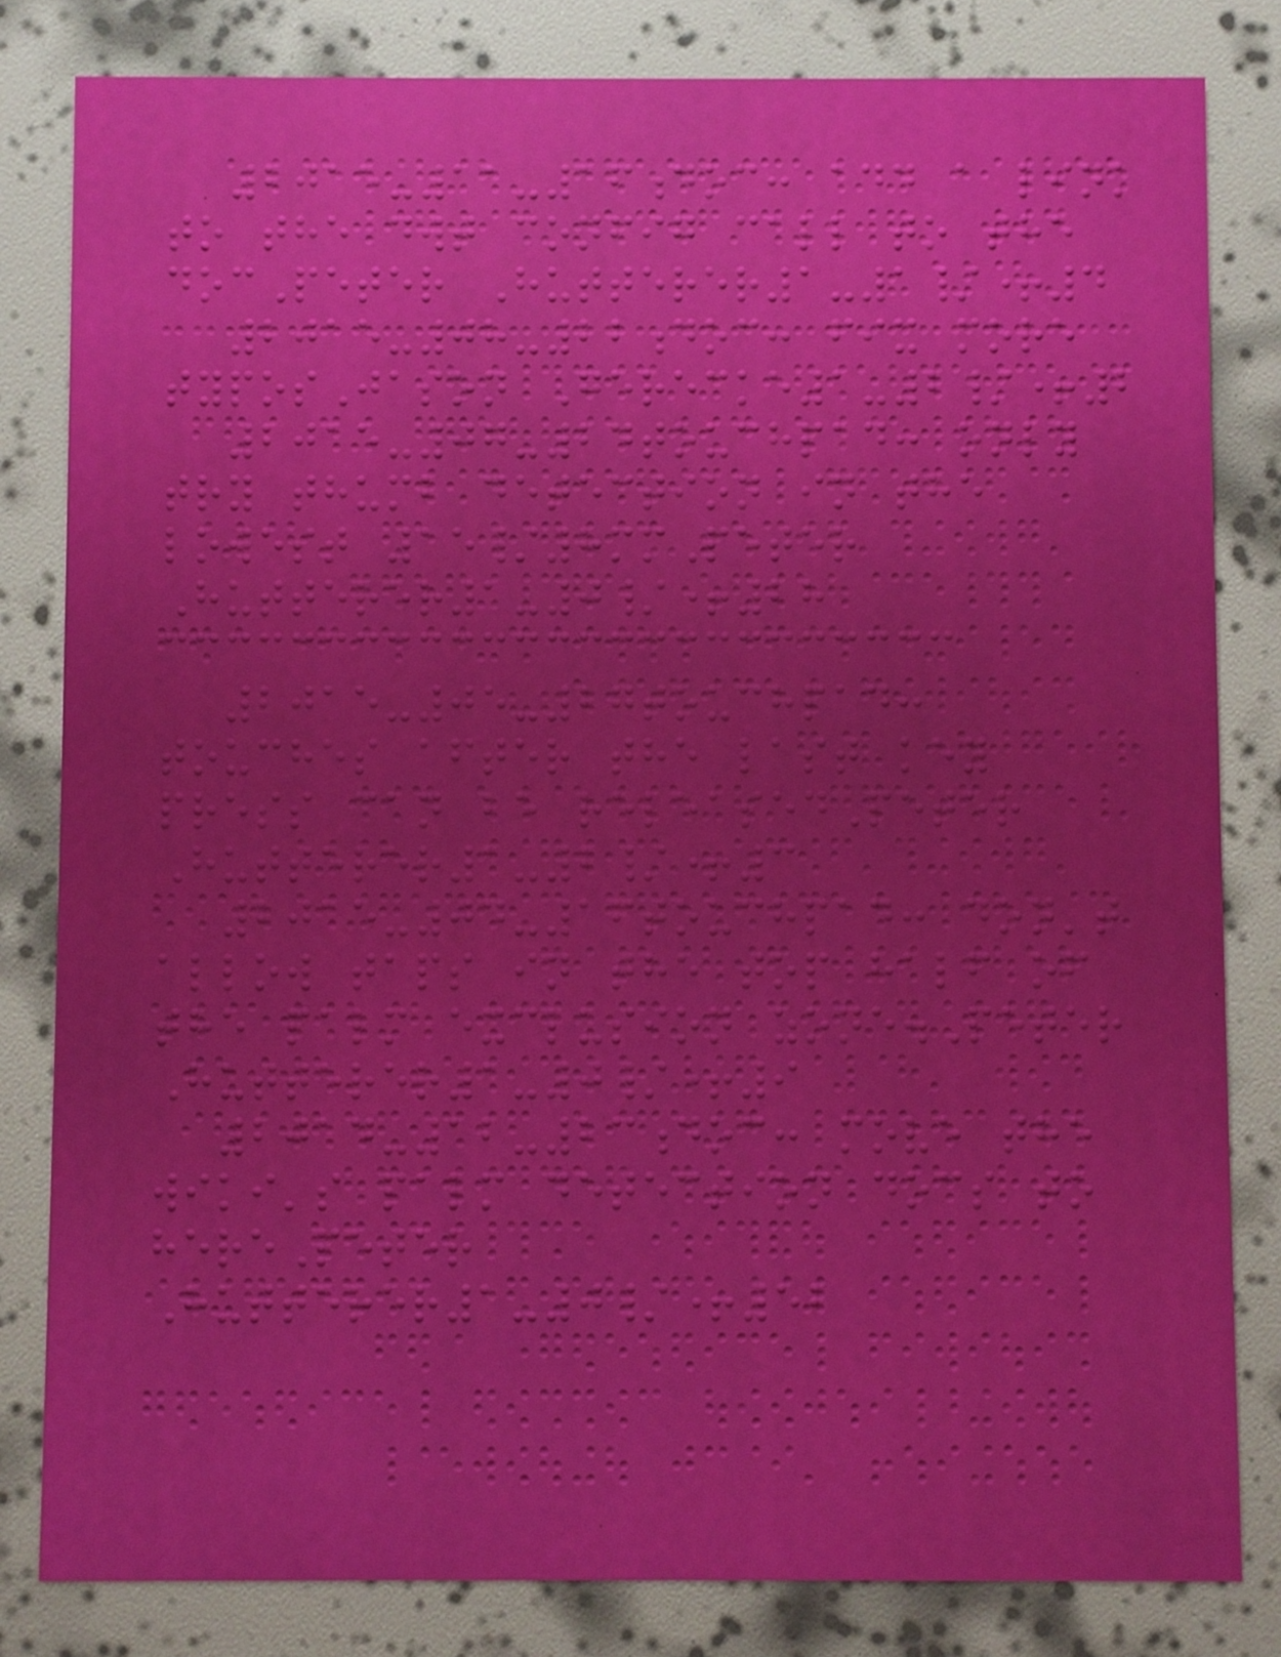2015-11-16doc: add a link
to the dwt config call to the
docPeter Hutterer1-1/+4
2015-08-22doc: fix more
typosJason Gerecke1-2/+2
2015-07-24touchpad: only
try thumb detection in the
lowest 15/8mmPeter
Hutterer1-0/+28
2015-05-27touchpad:
touches after the last key
press can be releasedPeter
Hutterer1-2/+3
2015-04-16touchpad: don't
allow taps in the top half of
the palm exclusion zone.Peter
Hutterer1-0/+9
2014-12-23doc: move the
wiki's palm detection docs to
herePeter
Hutterer1-0/+52
